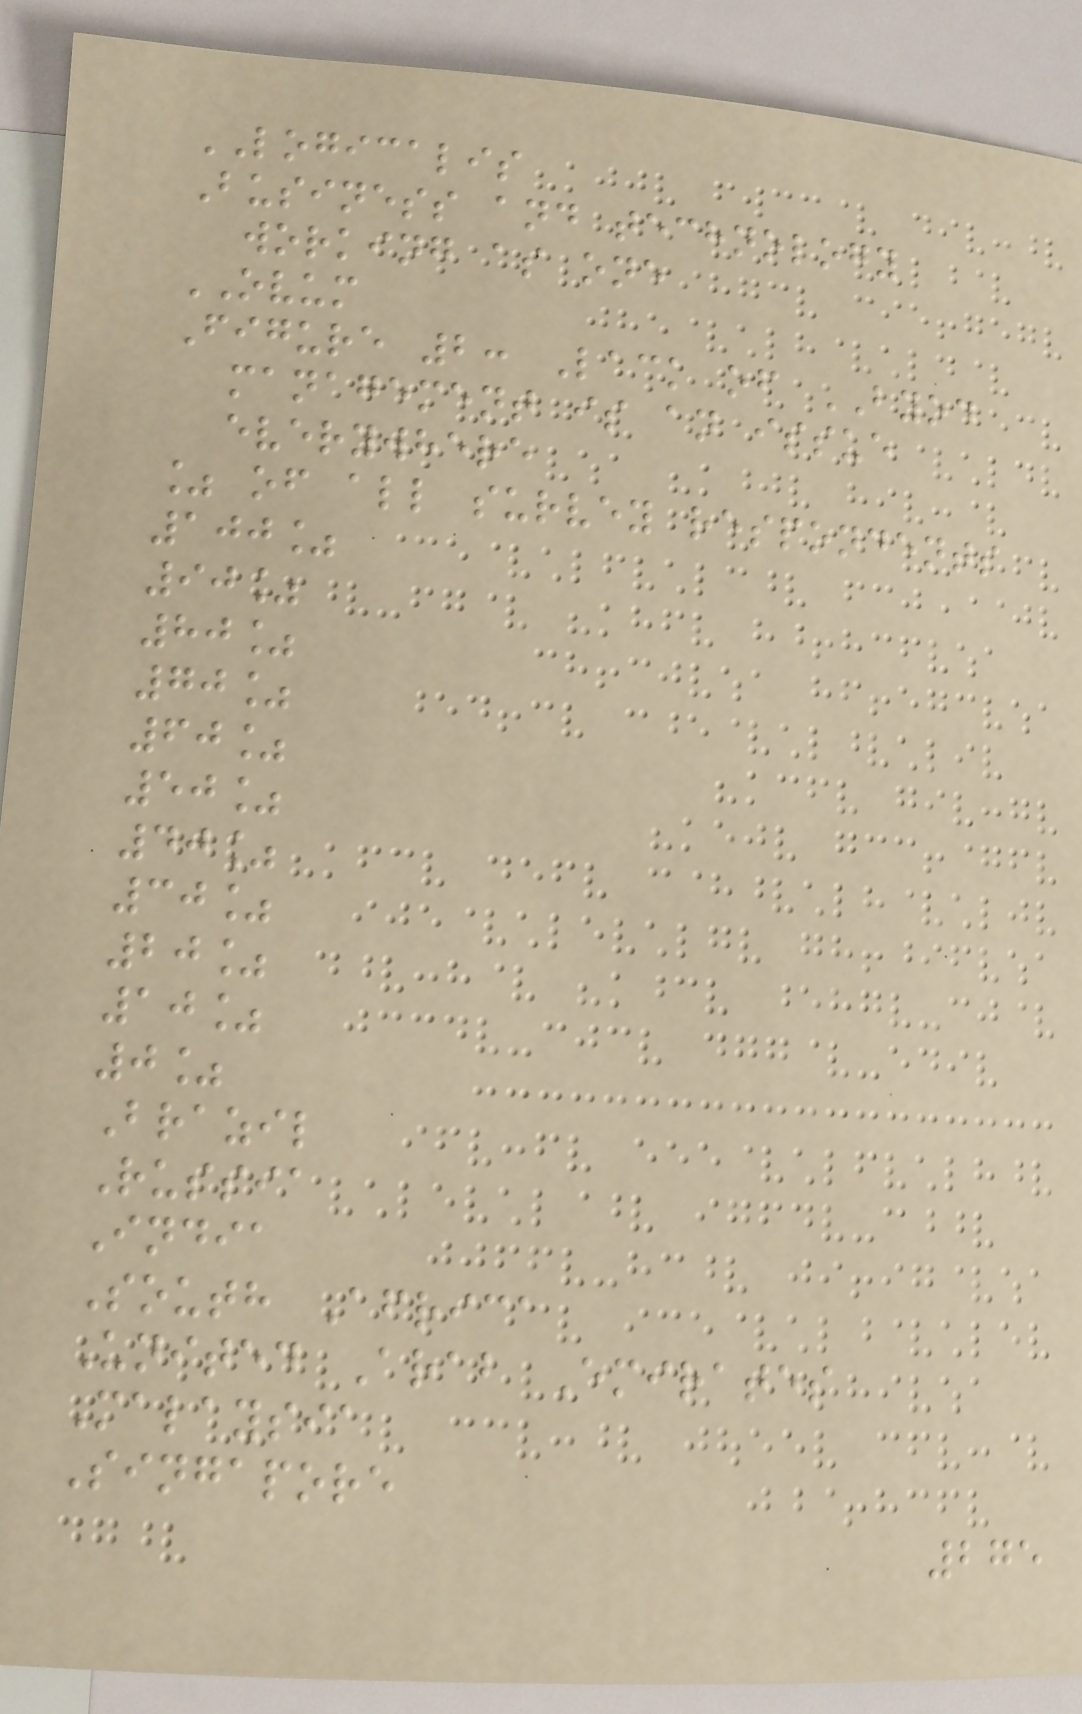LOGICALIS
Business and technology
working as one
OVUM
Figure 2: Lack of BYOD
management is an issue
everywhere
% of all survey respondents
100%
90%
80%
70%
60%
50%
40%
30%
20%
10%
0%
Brazil
Russia
India
South Africa
United Arab Emirates
Malaysia
Singapore
275
